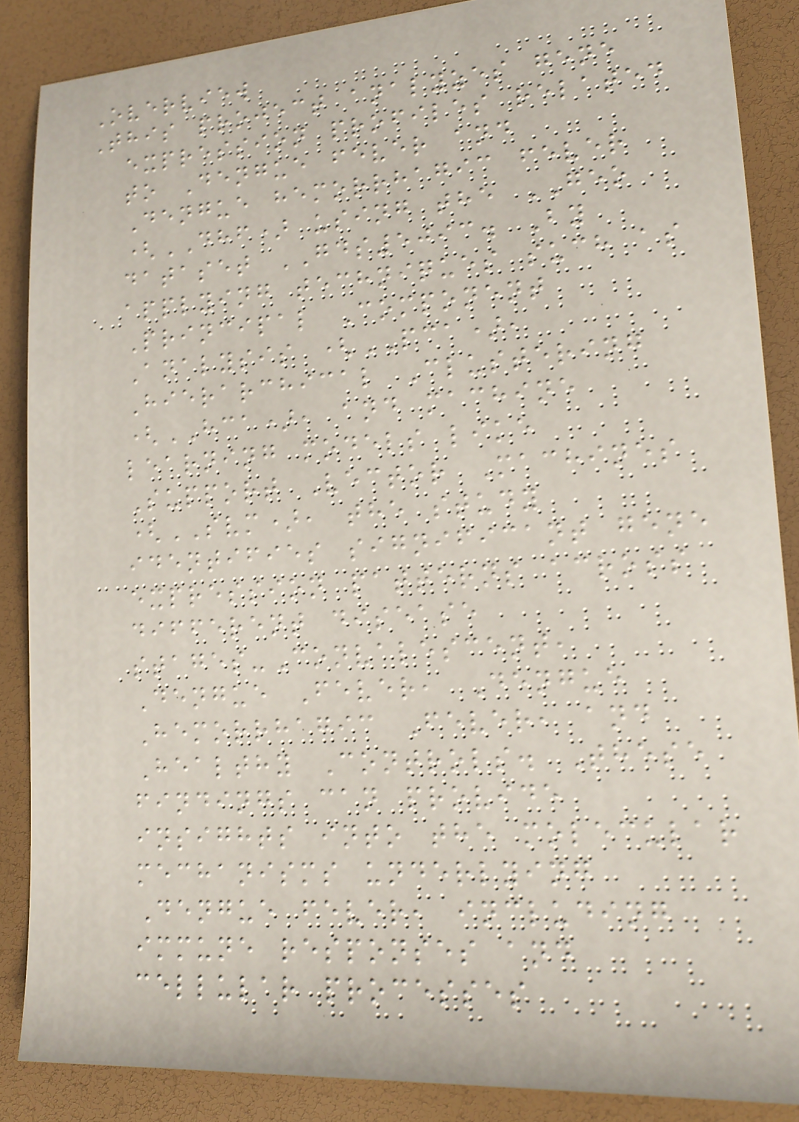Overview
This project analyzes gene
expression profiles related
to Dengue fever and
Dengue hemorrhagic fever
(DHF) using the GEO
dataset GDS5093. By
applying techniques such as
Principal Component
Analysis (PCA),
Hierarchical Clustering
(HCA), and machine
learning models like
Support Vector Machines
(SVM), the study
identifies significant gene
expression patterns across
different disease
stages-Convalescent,
Dengue Fever, Dengue
Hemorrhagic Fever, and
Healthy Controls. These
findings can provide
insights into the molecular
mechanisms underlying
Dengue fever, including
immune responses and
cellular processes
